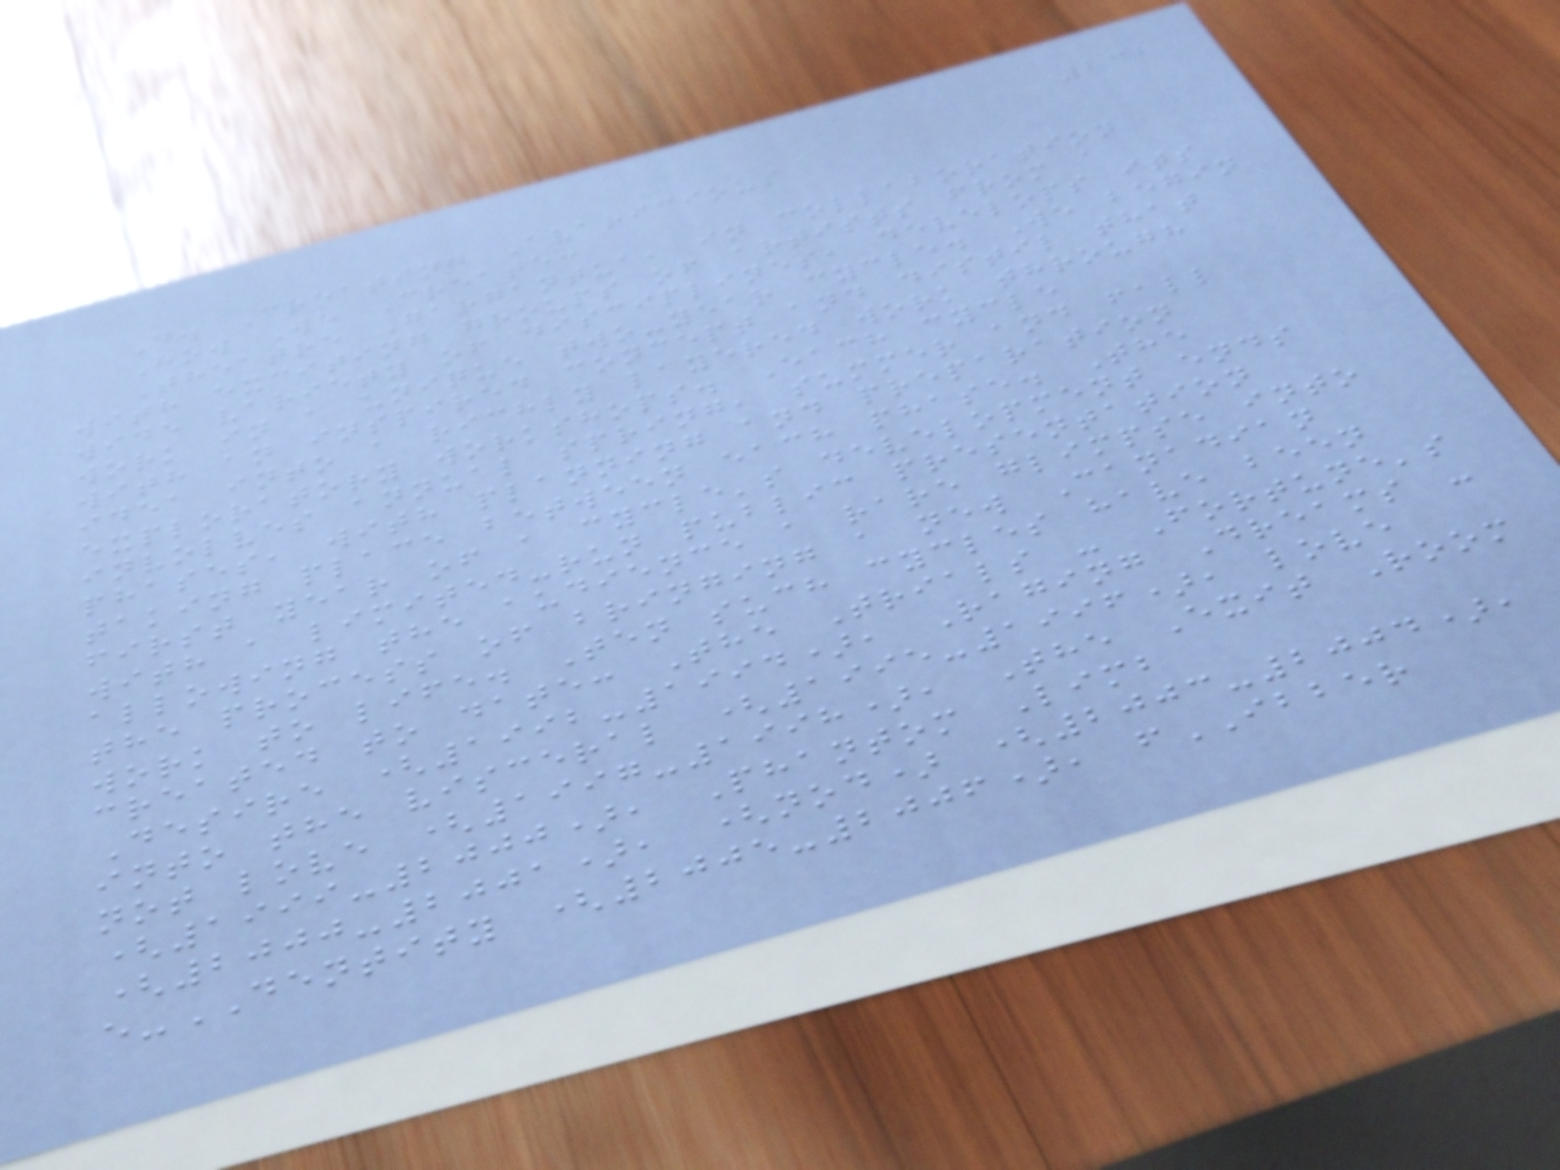232
D. Creating Avaricious
How We Create:
Theatre Gargantua, in collaboration
with exciting groups of artists from a
wide variety of disciplines, develops its
work in a unique two-year cycle. We begin
with an inspired concept and distil that
idea into a richly layered work through
exploratory workshops. Each cycle
involves annual spring, summer and fall
phases, with planning and preparation
taking place between each phase. The
first year of a cycle's development ends
with a limited-run public presentation
allowing the audience a rare glimpse into
the process of bringing a new Canadian
work to life. Ten such cycles have been
created to date: The Trials - Fortune's
Desire (1992-1994), Raging Dreams -
into the visceral (1995-1996), love
not love (1997-1998), The Exit Room
(1999-2000), Phantom Limb
(2000-2001), (nod) (2003-2004),
e-DENTITY (2005-2006), fIBBER
